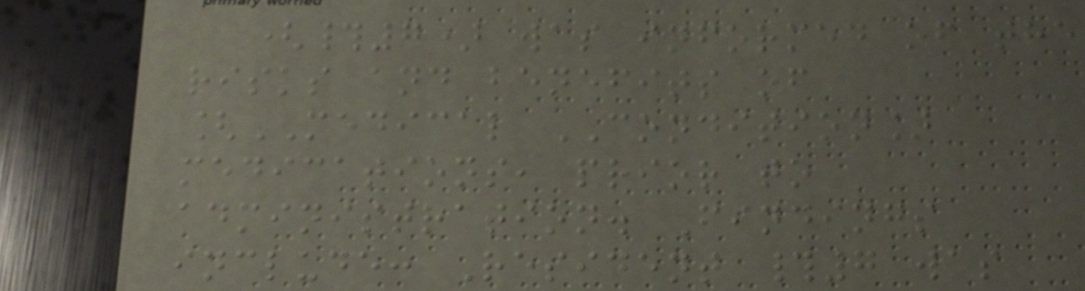(#7) was informed of the
risks and benefits of
[MEDICAL CONDITION]
medications, prior to
administration. Findings
include: Resident #7 was
